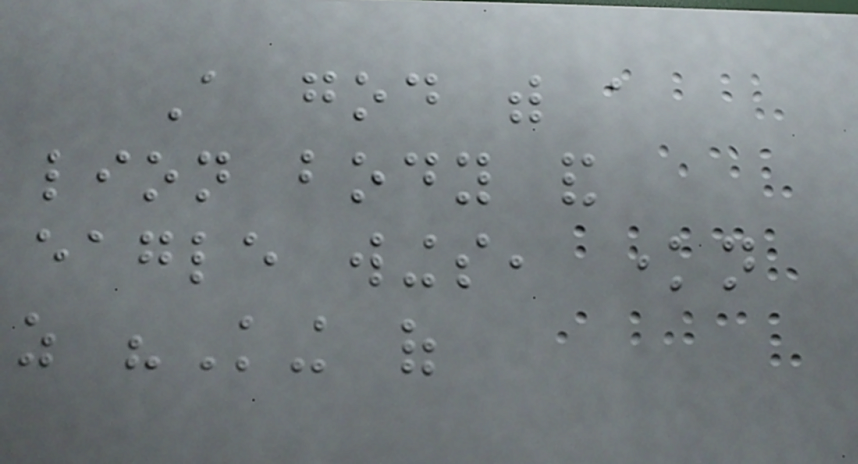A god with a
lion body and
eagle wings, known
as "King of
